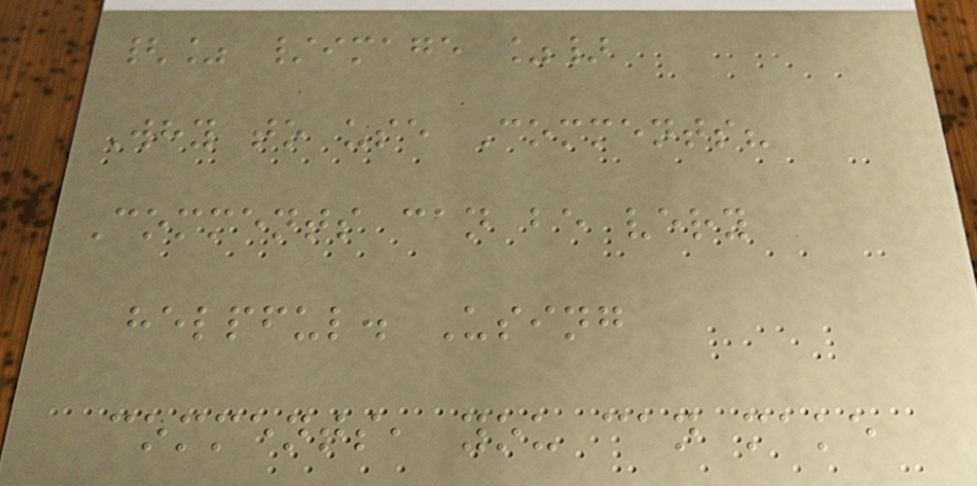{% /image %}
Why to use Comments?
Comments can be very
helpful. Using
comments, you can make
